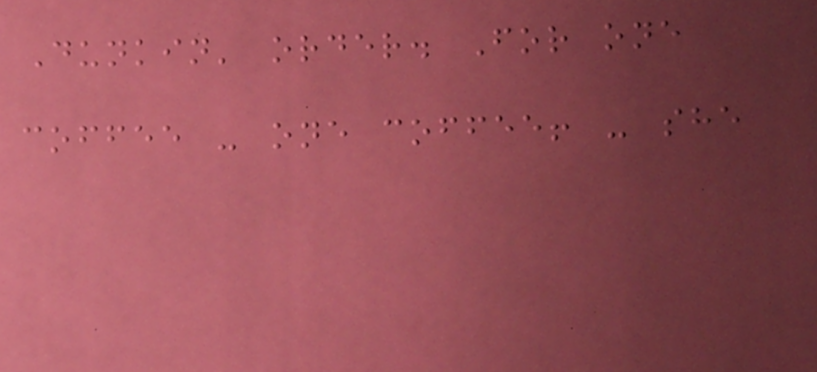Dunkin' order. For one
coffee - one coffee! - she
